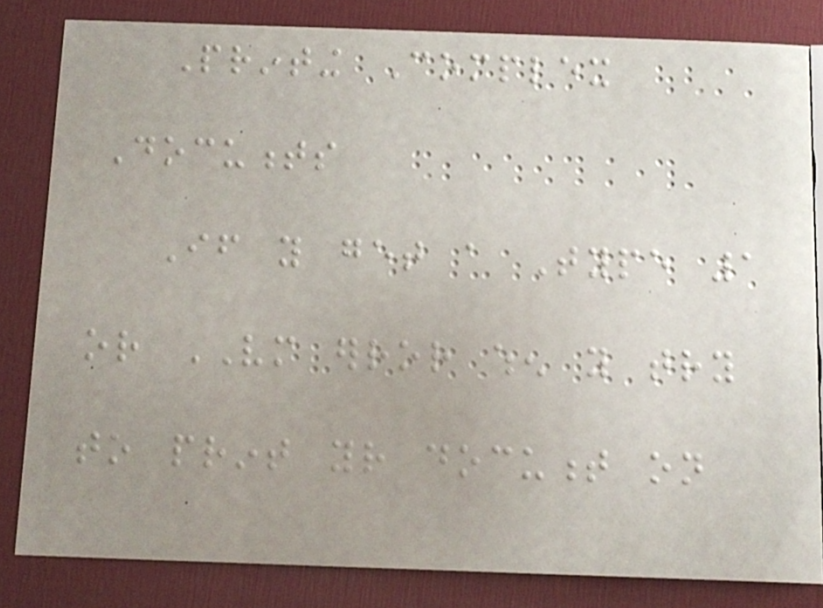Printing Complex
Documents
If you get a Type 1
or VM error when you try
to print your document on
